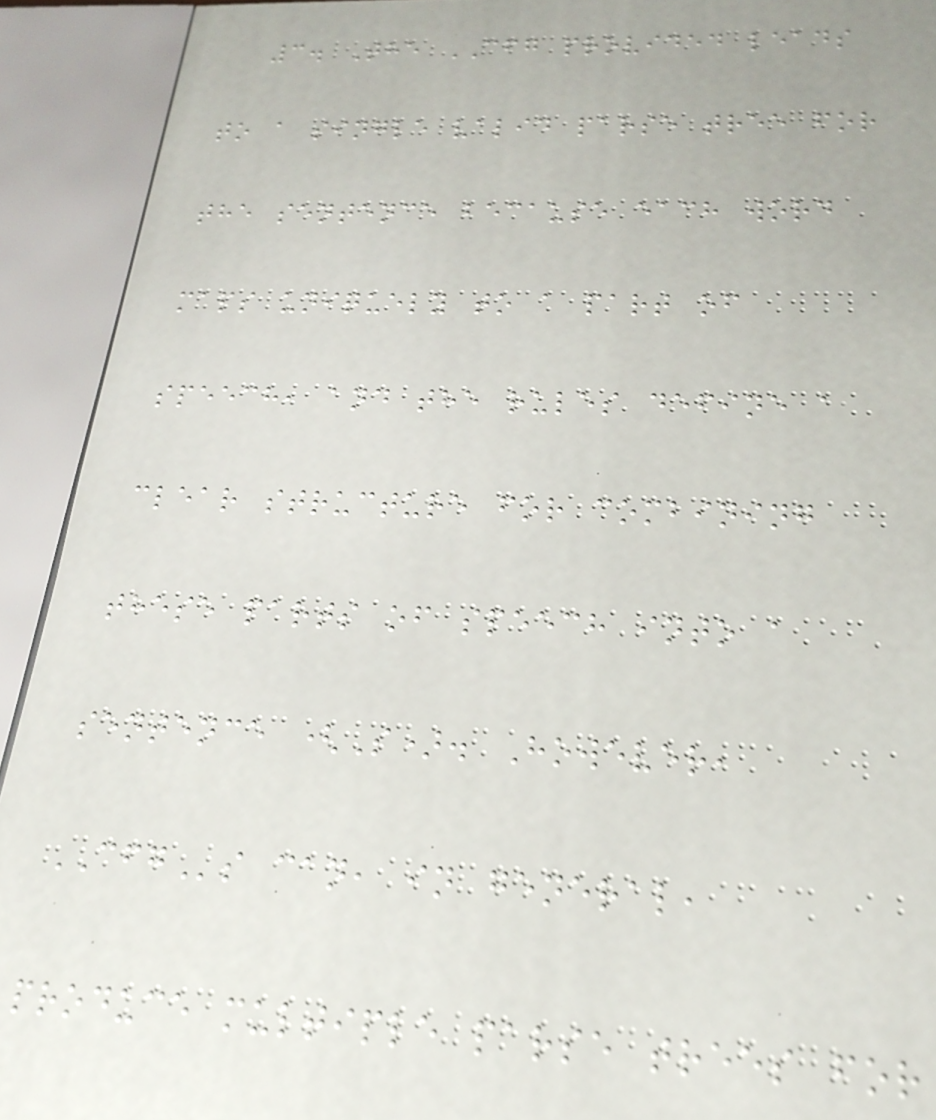3. The CFG provided leads
to a single valid parse tree for
the sentence because each word
maps uniquely to a part of
speech, and the rules define a
clear structure for combining
these parts of speech into a
sentence (S). However,
CFGs can, in general,
produce multiple parse trees for
